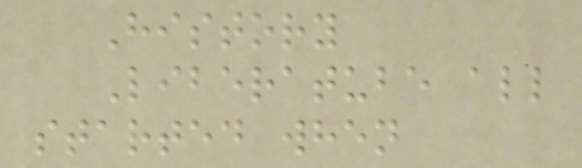History
Liberatube all
started when
